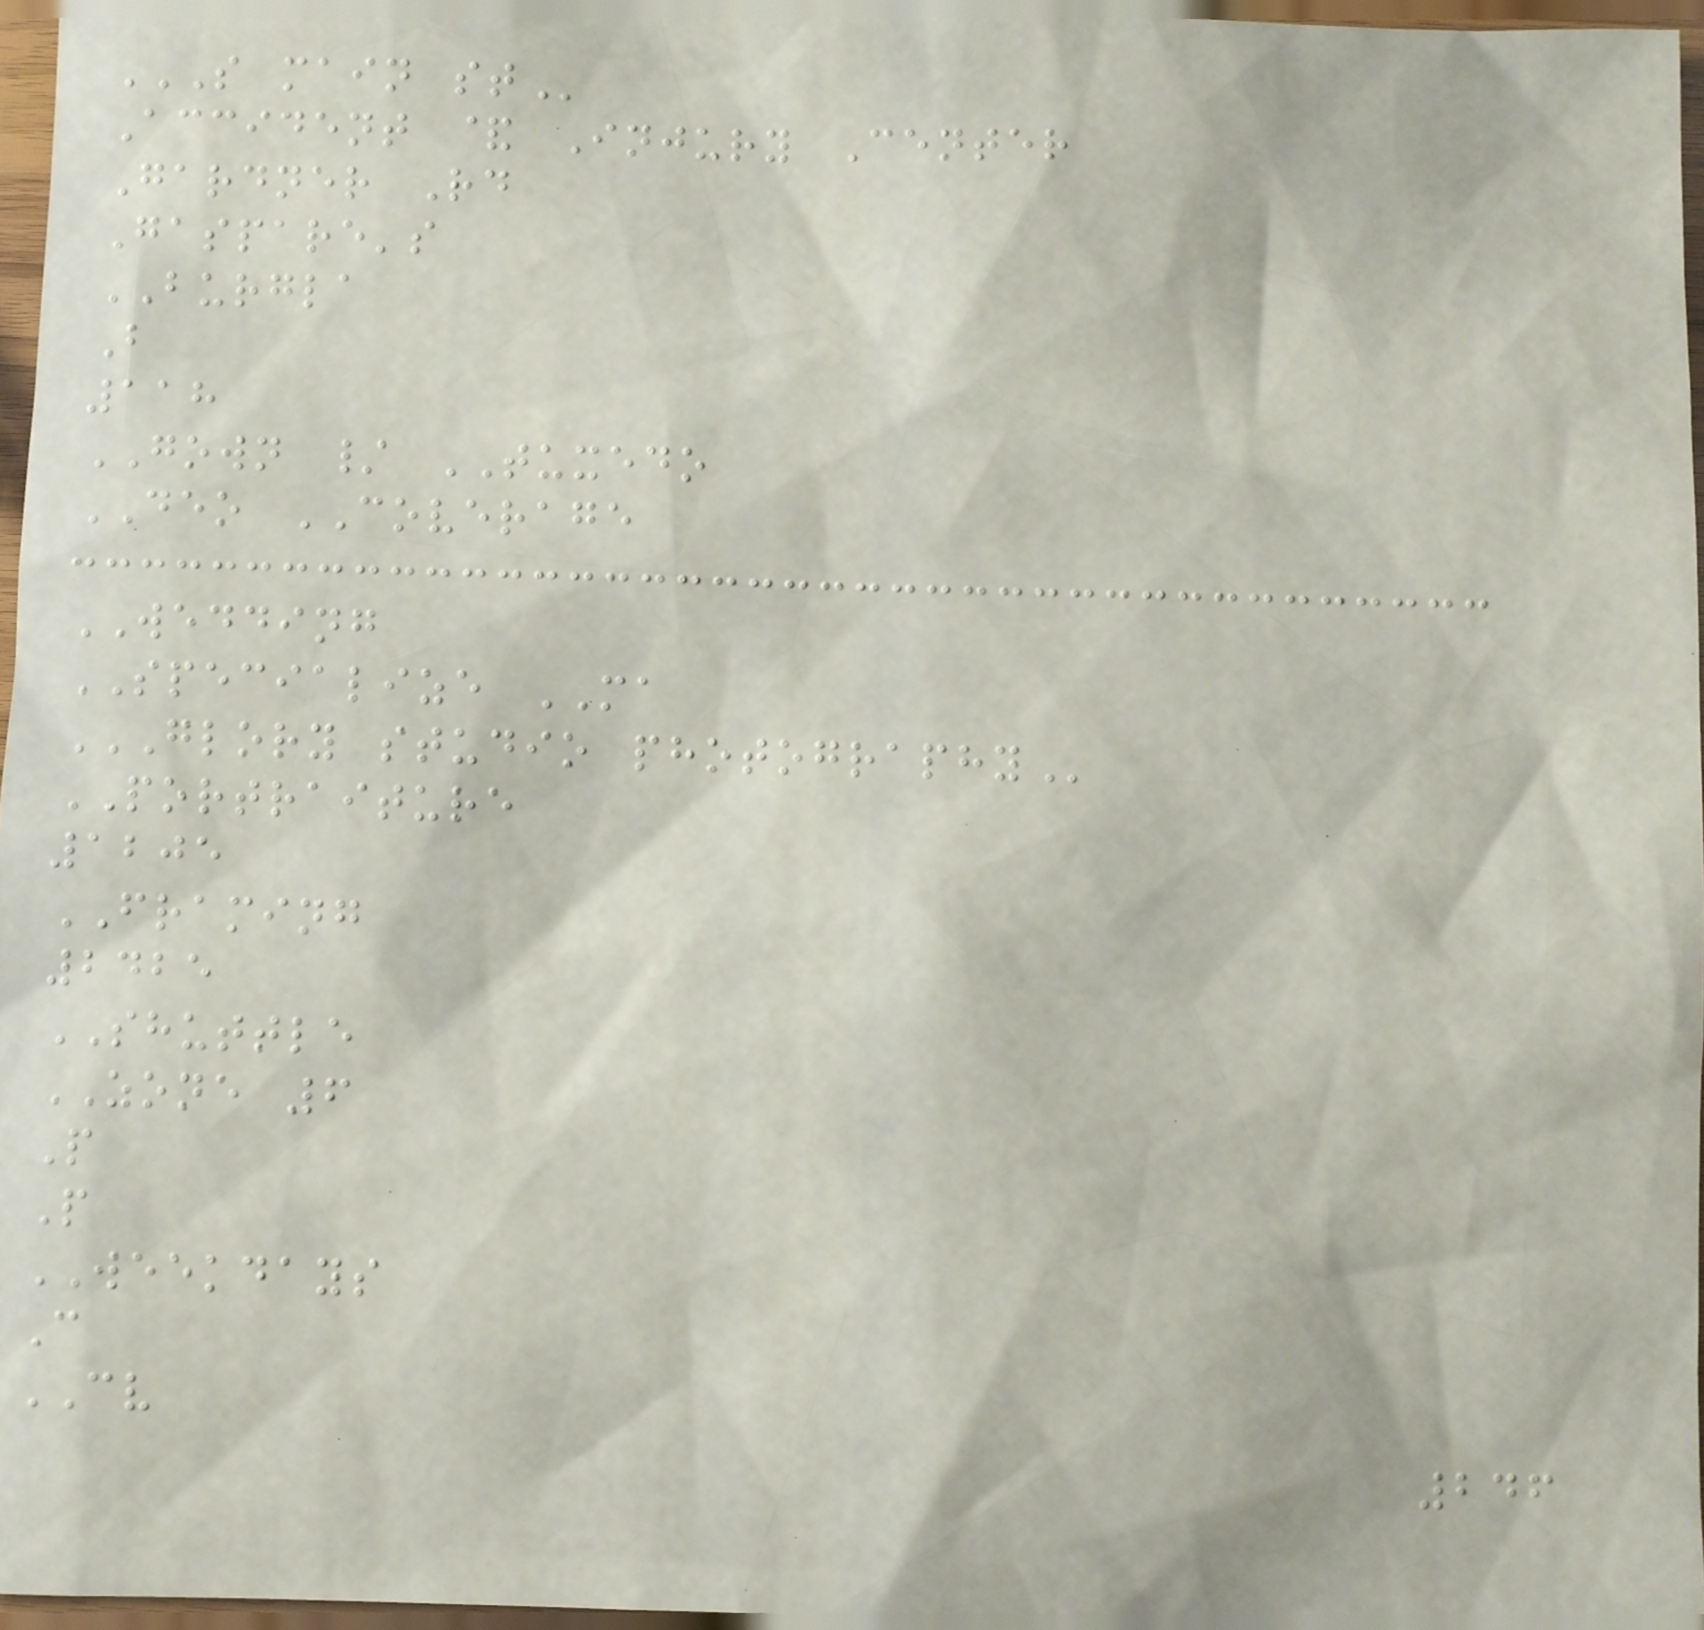S MAIN ST
Accident & Injury Center
Gardner Rd
Gaspare's
BURGLA
B
118
GOWN / TUXEDO
DEO COVERAGE
WEDDING
SPECIALIZE MA
GLORY STUDIO PHOTOGRAPHY
PORTRAITURE
1205
FRAMING
2425
SHUTTLE
ZONE 6
P
P
WEEKDAYS
C
CV
246
